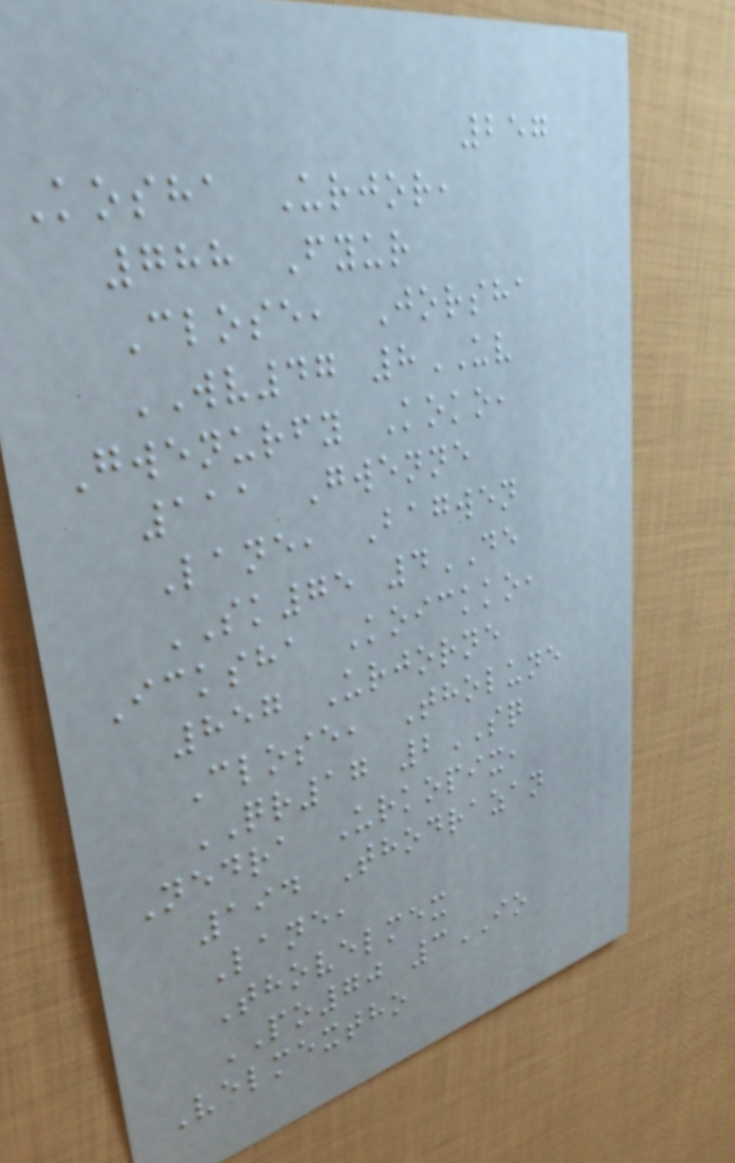257
Kosha Urjor,
788 Fyur
Close, Jorsha
WV47 8UV
Gwenurfy Koko,
111 Gwenne
Lane, Bagwen
SK75 4DE
Icksha Koickko,
857 Urjorne
Close, Tholune
QR17 2SQ
Nedra Urkopix,
194 Thodrazan
Lane,
Thovelmex
PO70 3IO
Velmextho
